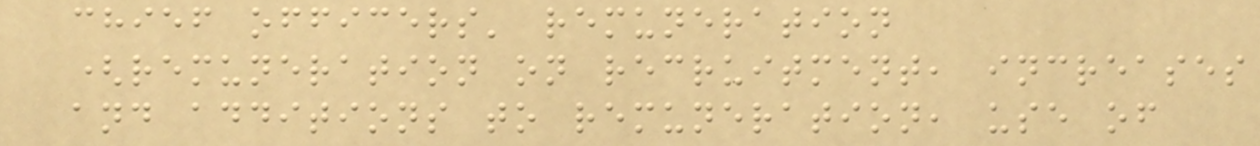chief officers' remuneration
(remuneration on recruitment, increases
and additions to remuneration, use of
